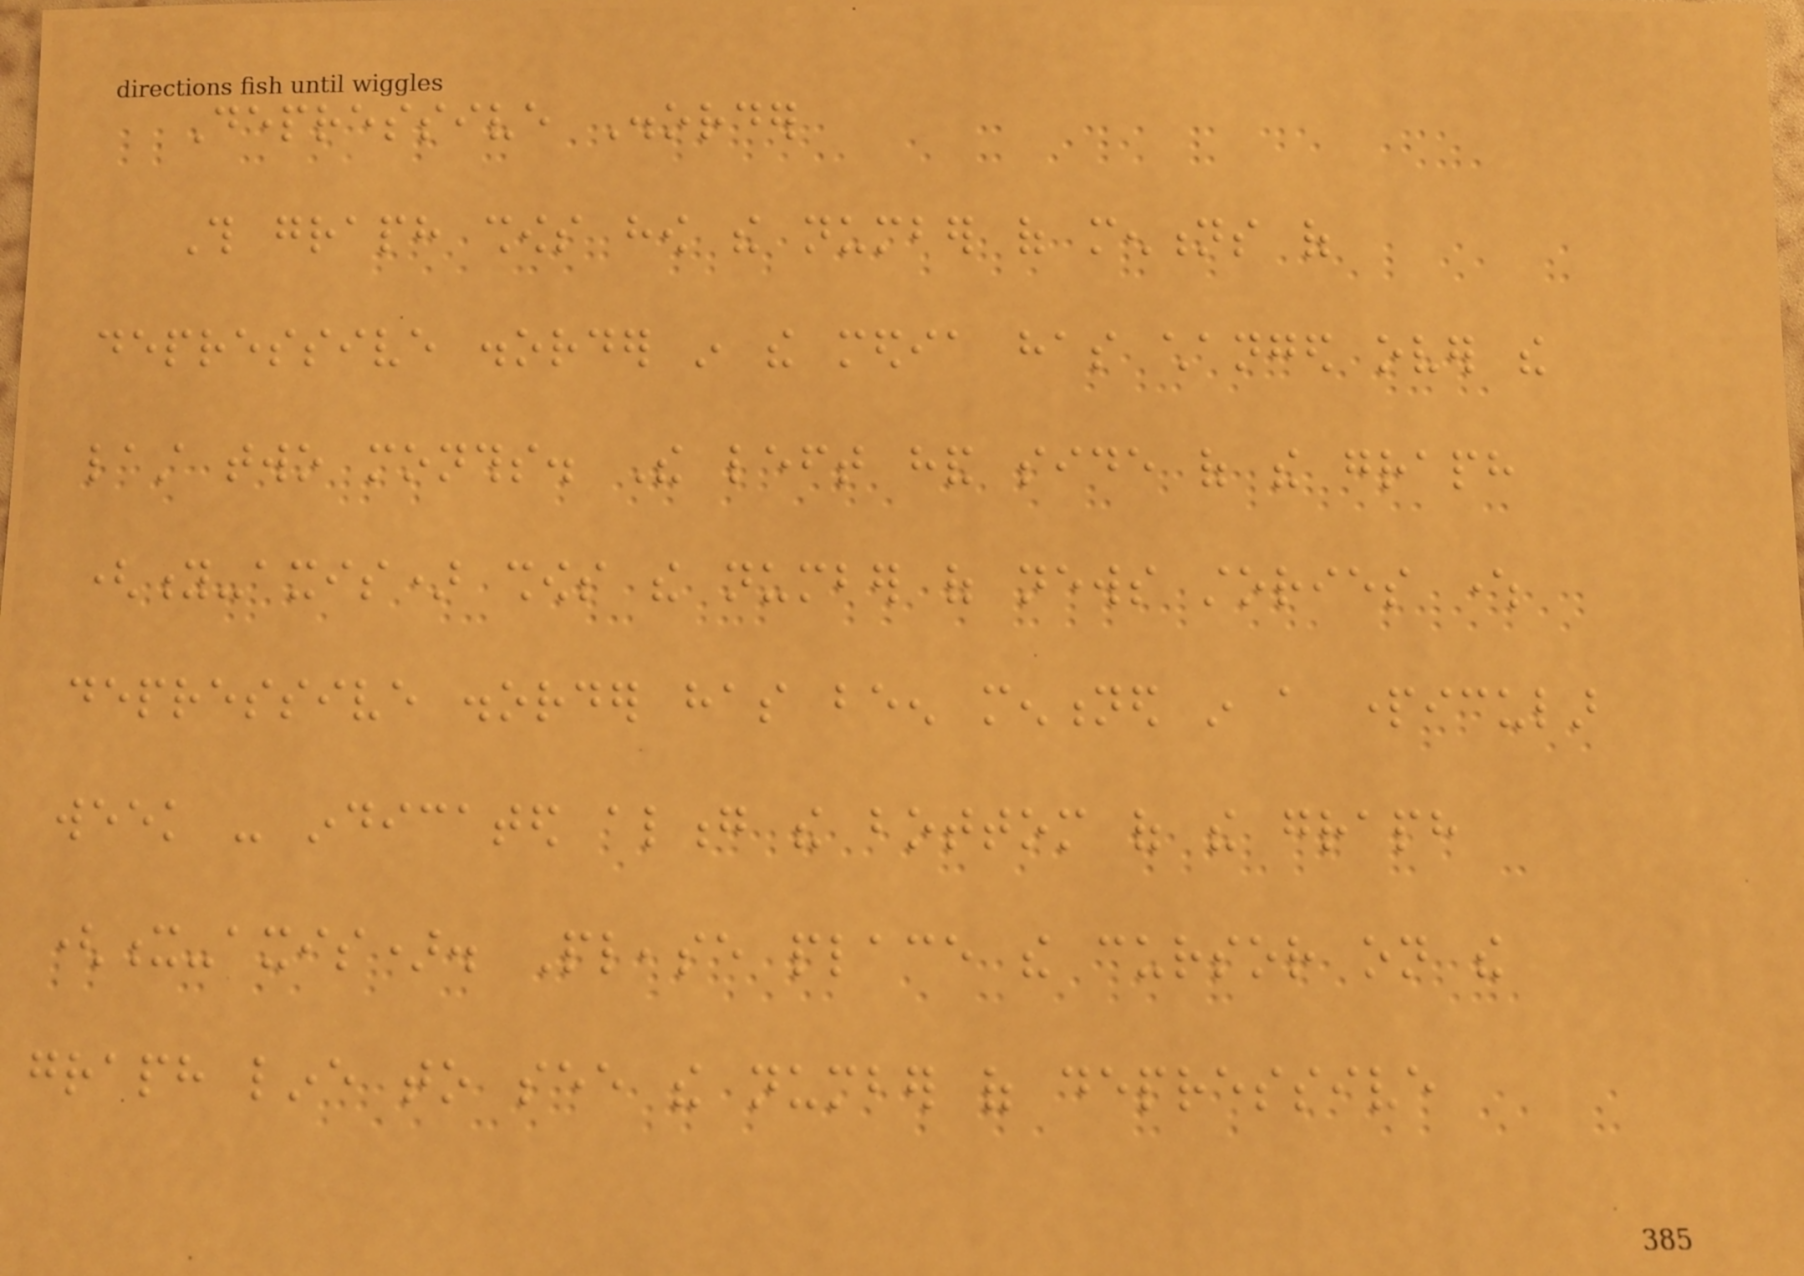Depressive Disorder
This graph shows how the number of mentions of
depressive disorder in the media has changed over the
last two months. The left hand side of the graph
(y-axis) shows the number of news stories where
depressive disorder has been mentioned in a particular
week - indicated along the bottom of the graph
(x-axis). Please place the cursor on the
graph line to see the number of depressive
